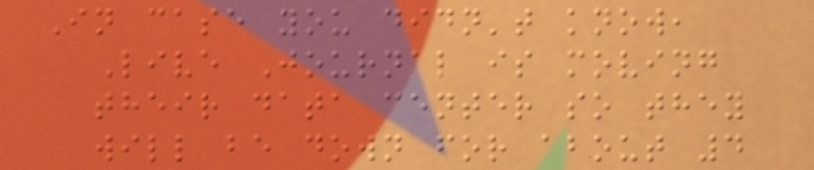In case you didn't know,
Live Journal is moving
their data center so they
will be down for about 4
